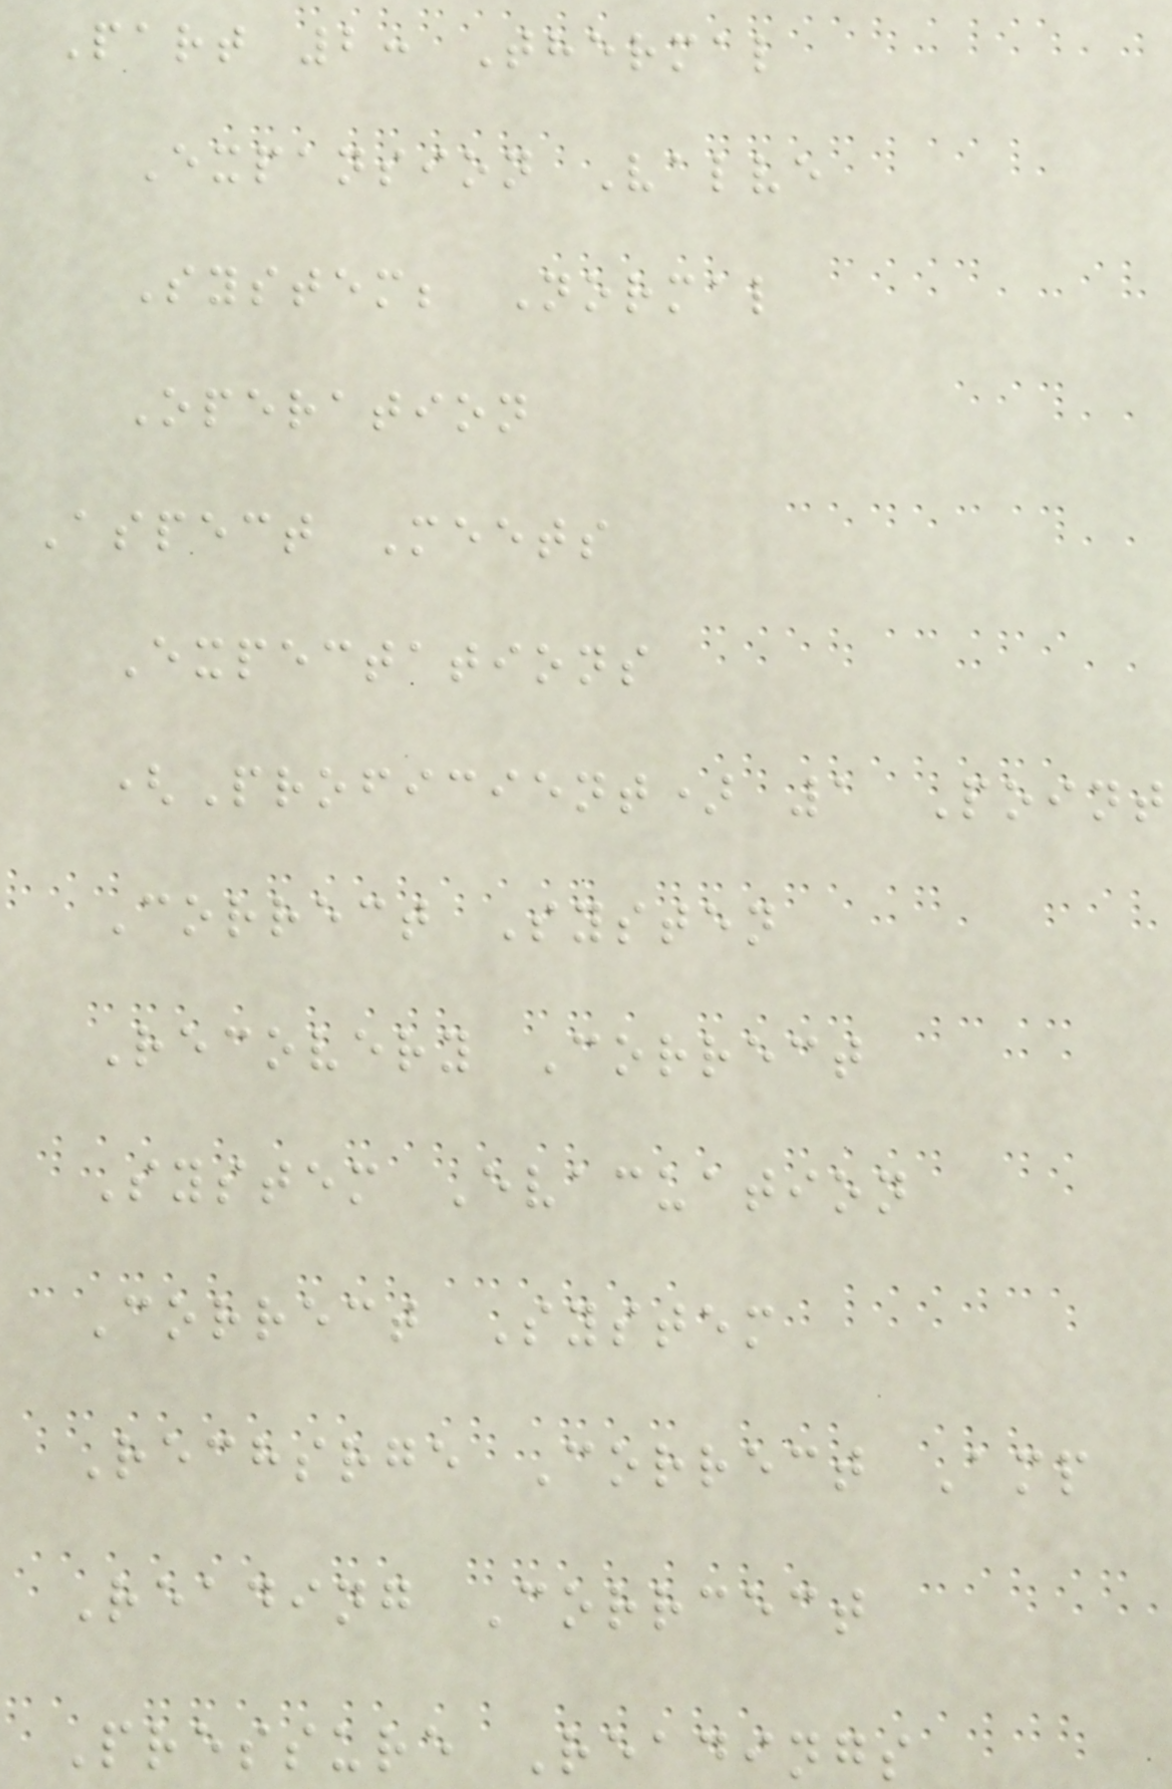Part 2: Thermal
Expansion Valve
System; Normal
Operation
Aspect Meets
Expectations
(Proficient) 1 Point
Correct Systen
Recovery Correct
System Evacuation
Correct System
Rechsrge Correct Amp
Reading Corrcect
Pressure Readings
